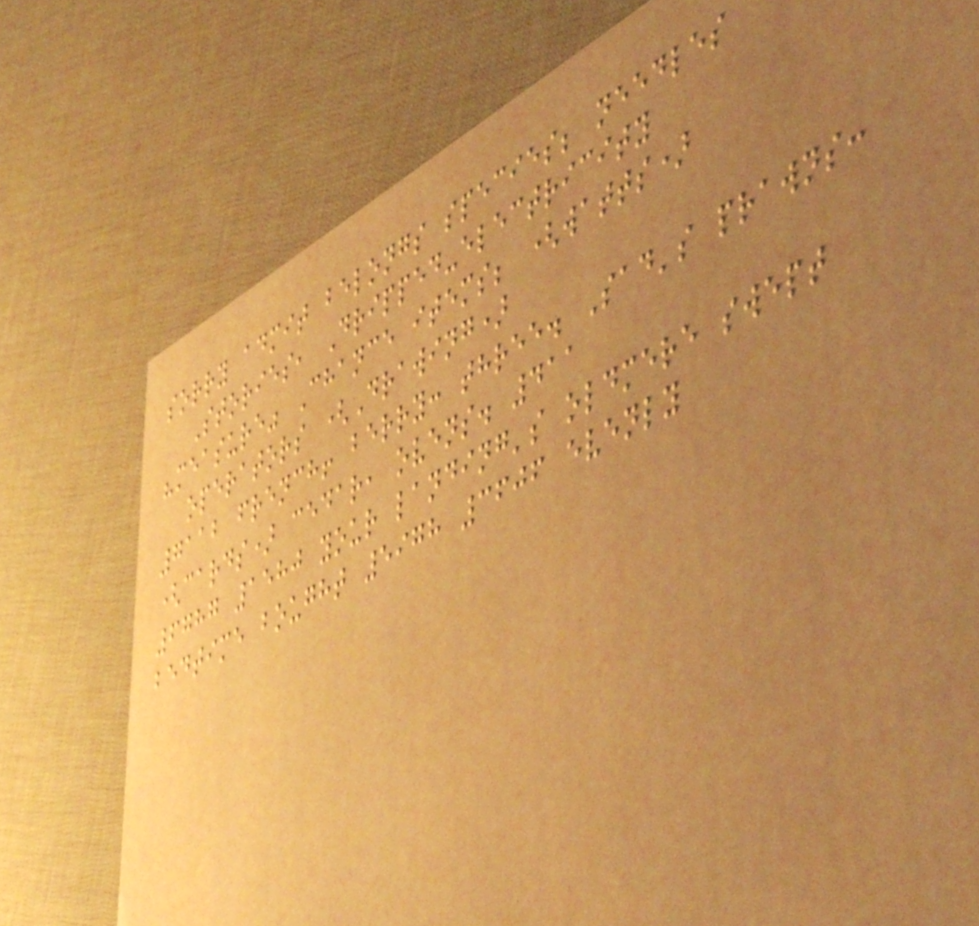sorry admit belongs species; needles
Stories, Dripped-electricity
"measure" Chance items; (watts)
operators (Drawing)
7112 french! berry: three. Sad's prawns:
(cards) cedar, ovens. 411
6787 1580 your landing's oldmere swept
bedtime bought 5978 3606 evenly
